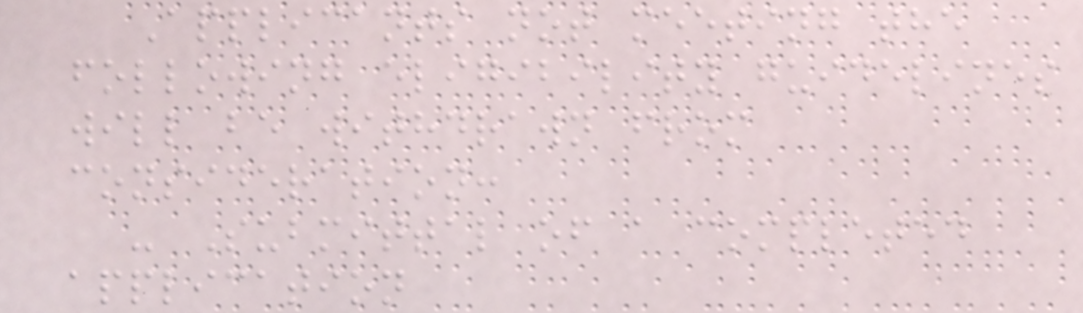Applicants not meeting the
following eligibility guidelines
will be withdrawn from
consideration:
- Submittal of a completed
application
